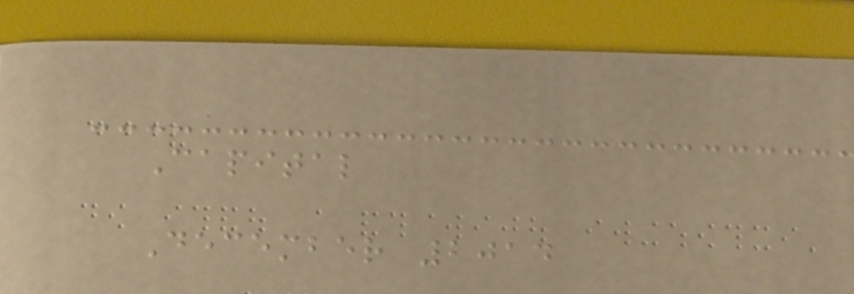Capital
December 2014
